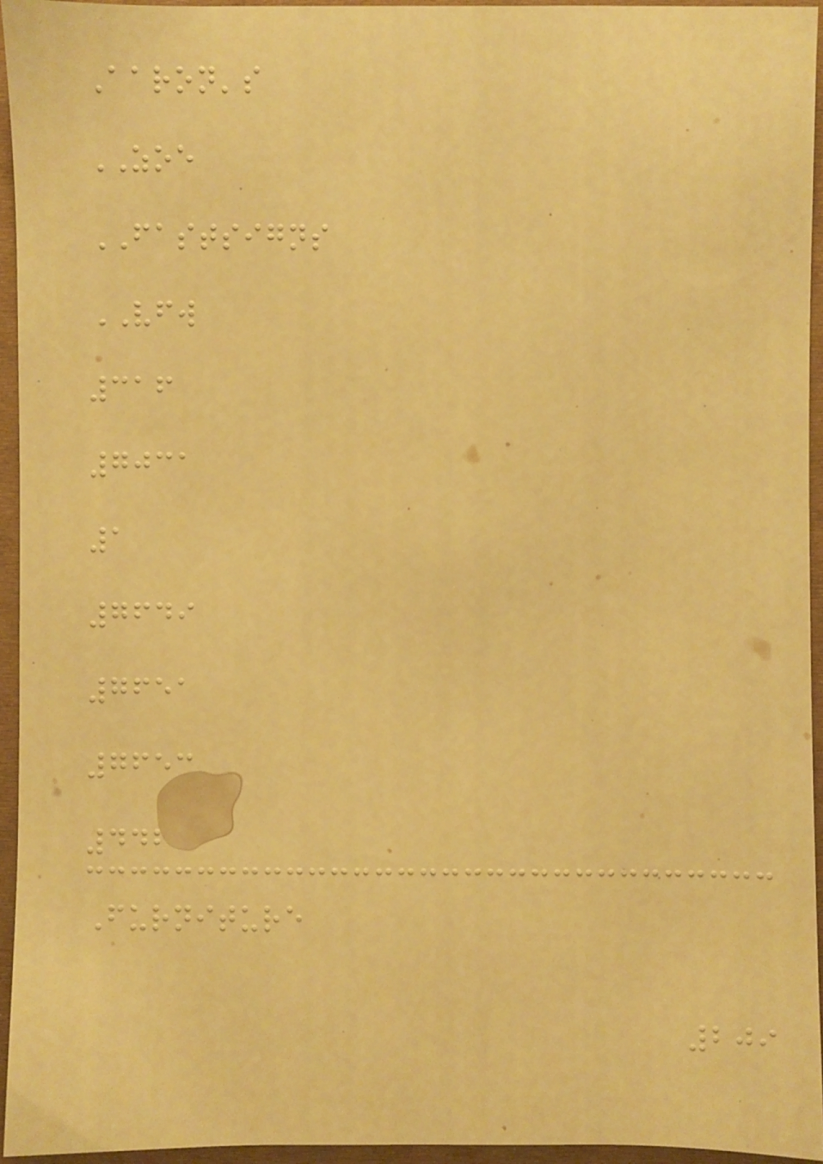Aaron's
ZOE
FASTSIGNS
VFW
316
7031
1
7649
7651
7653
442
Furniture
209
